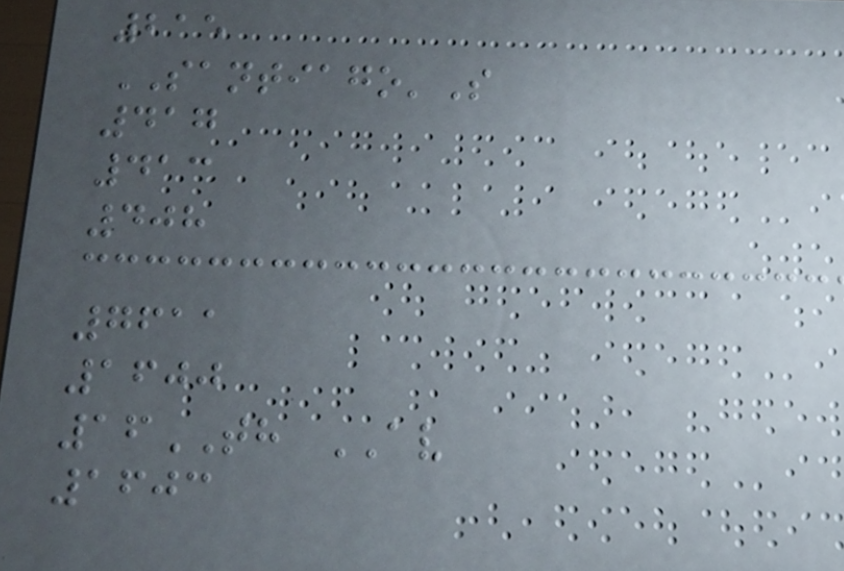215
SANTIAGO'S
417
413
408
7611
1600
16TH AV
1603
